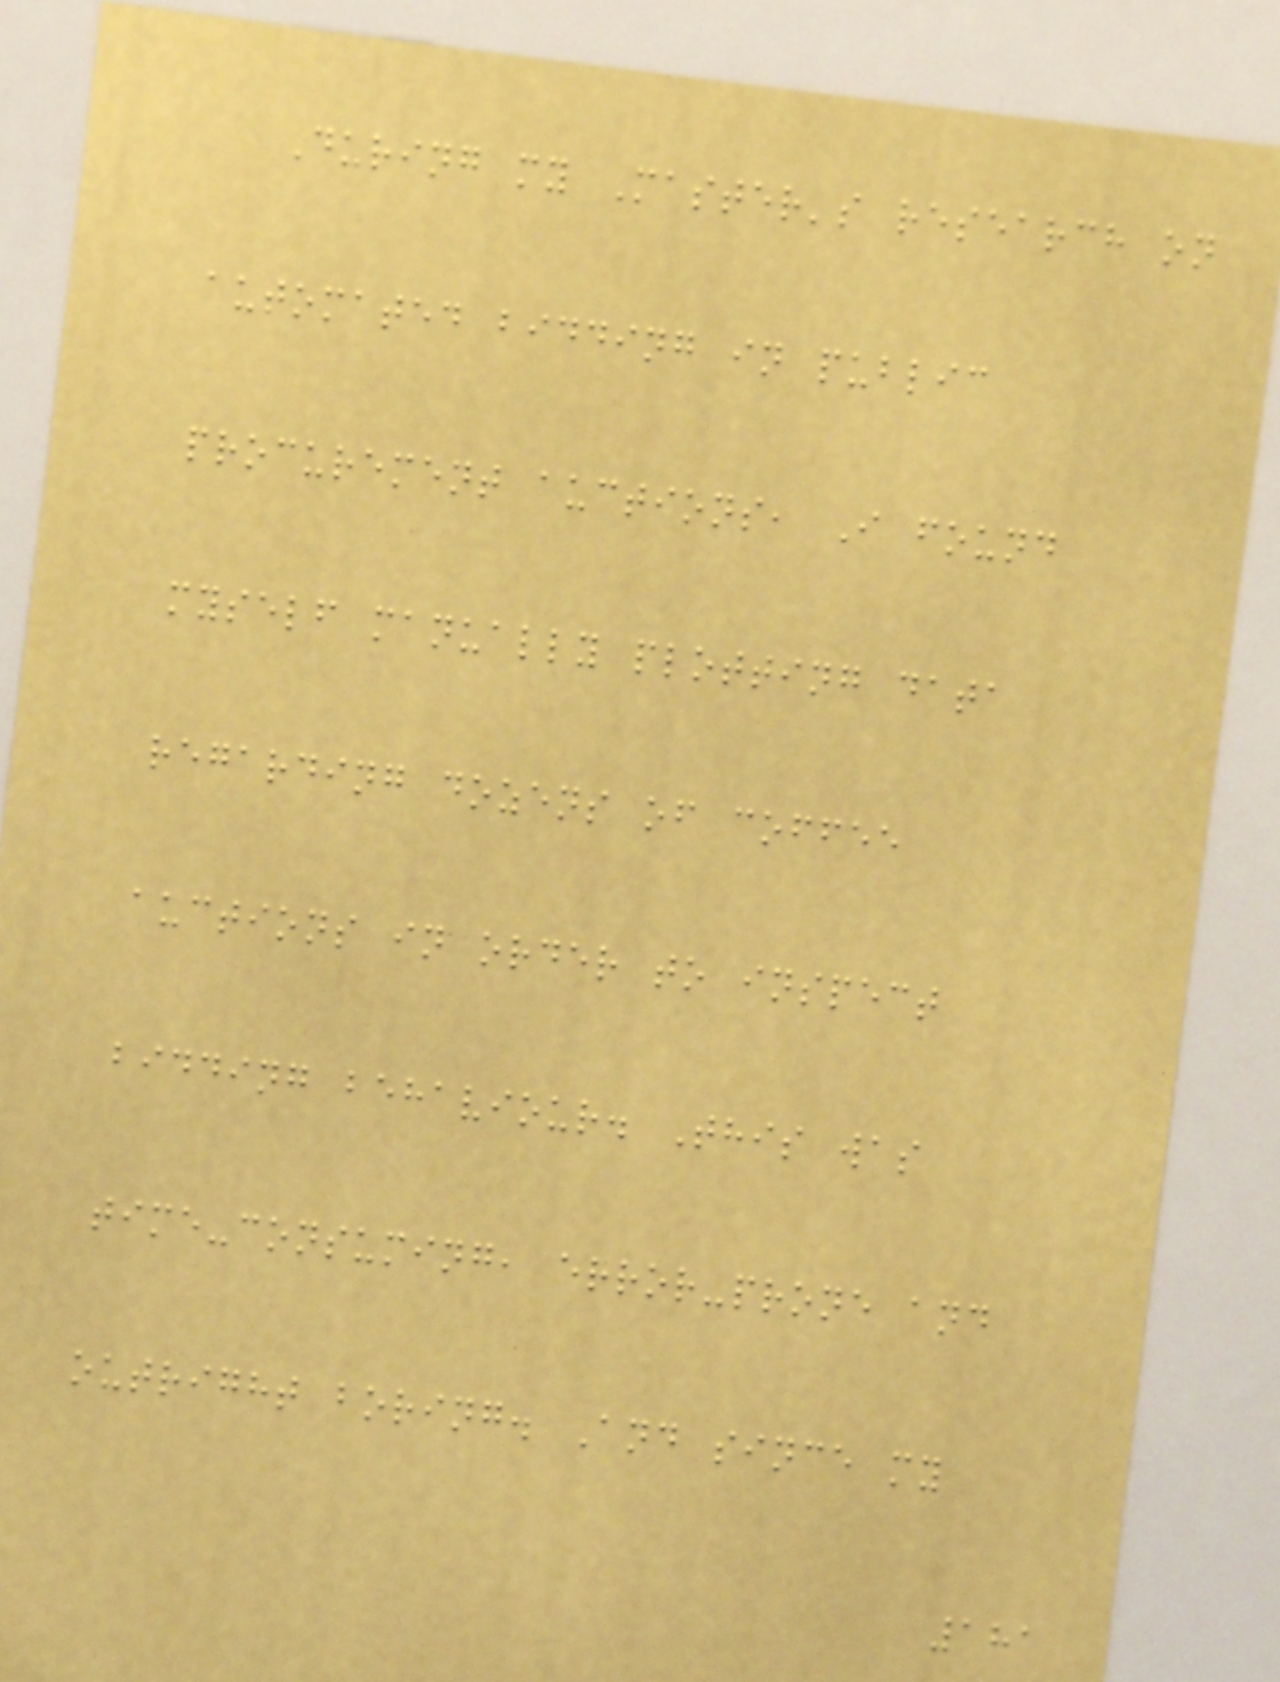During my Master's research on
automated bidding in public
procurement auctions, I found
myself manually plotting data
regarding dozens of coffee
auctions in order to inspect
bidding behaviour. This was
time-consuming, error-prone and
outright boring. And since my
181
